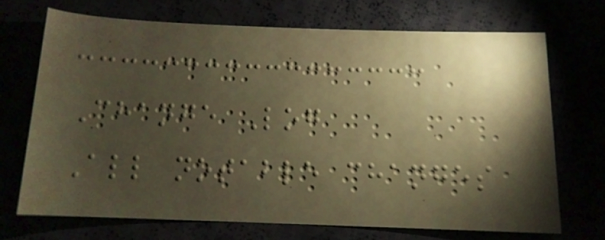Change Log
All notable changes
